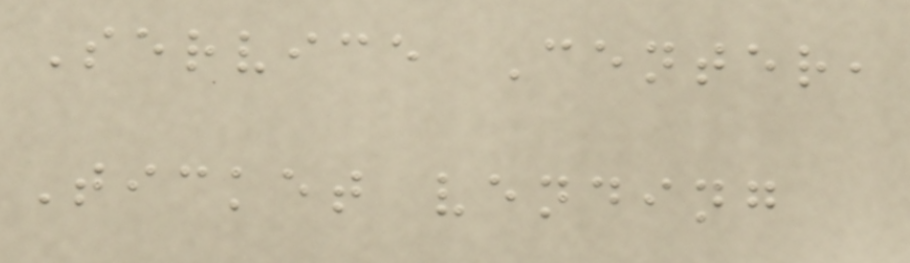Service Center,
Ticket vending
